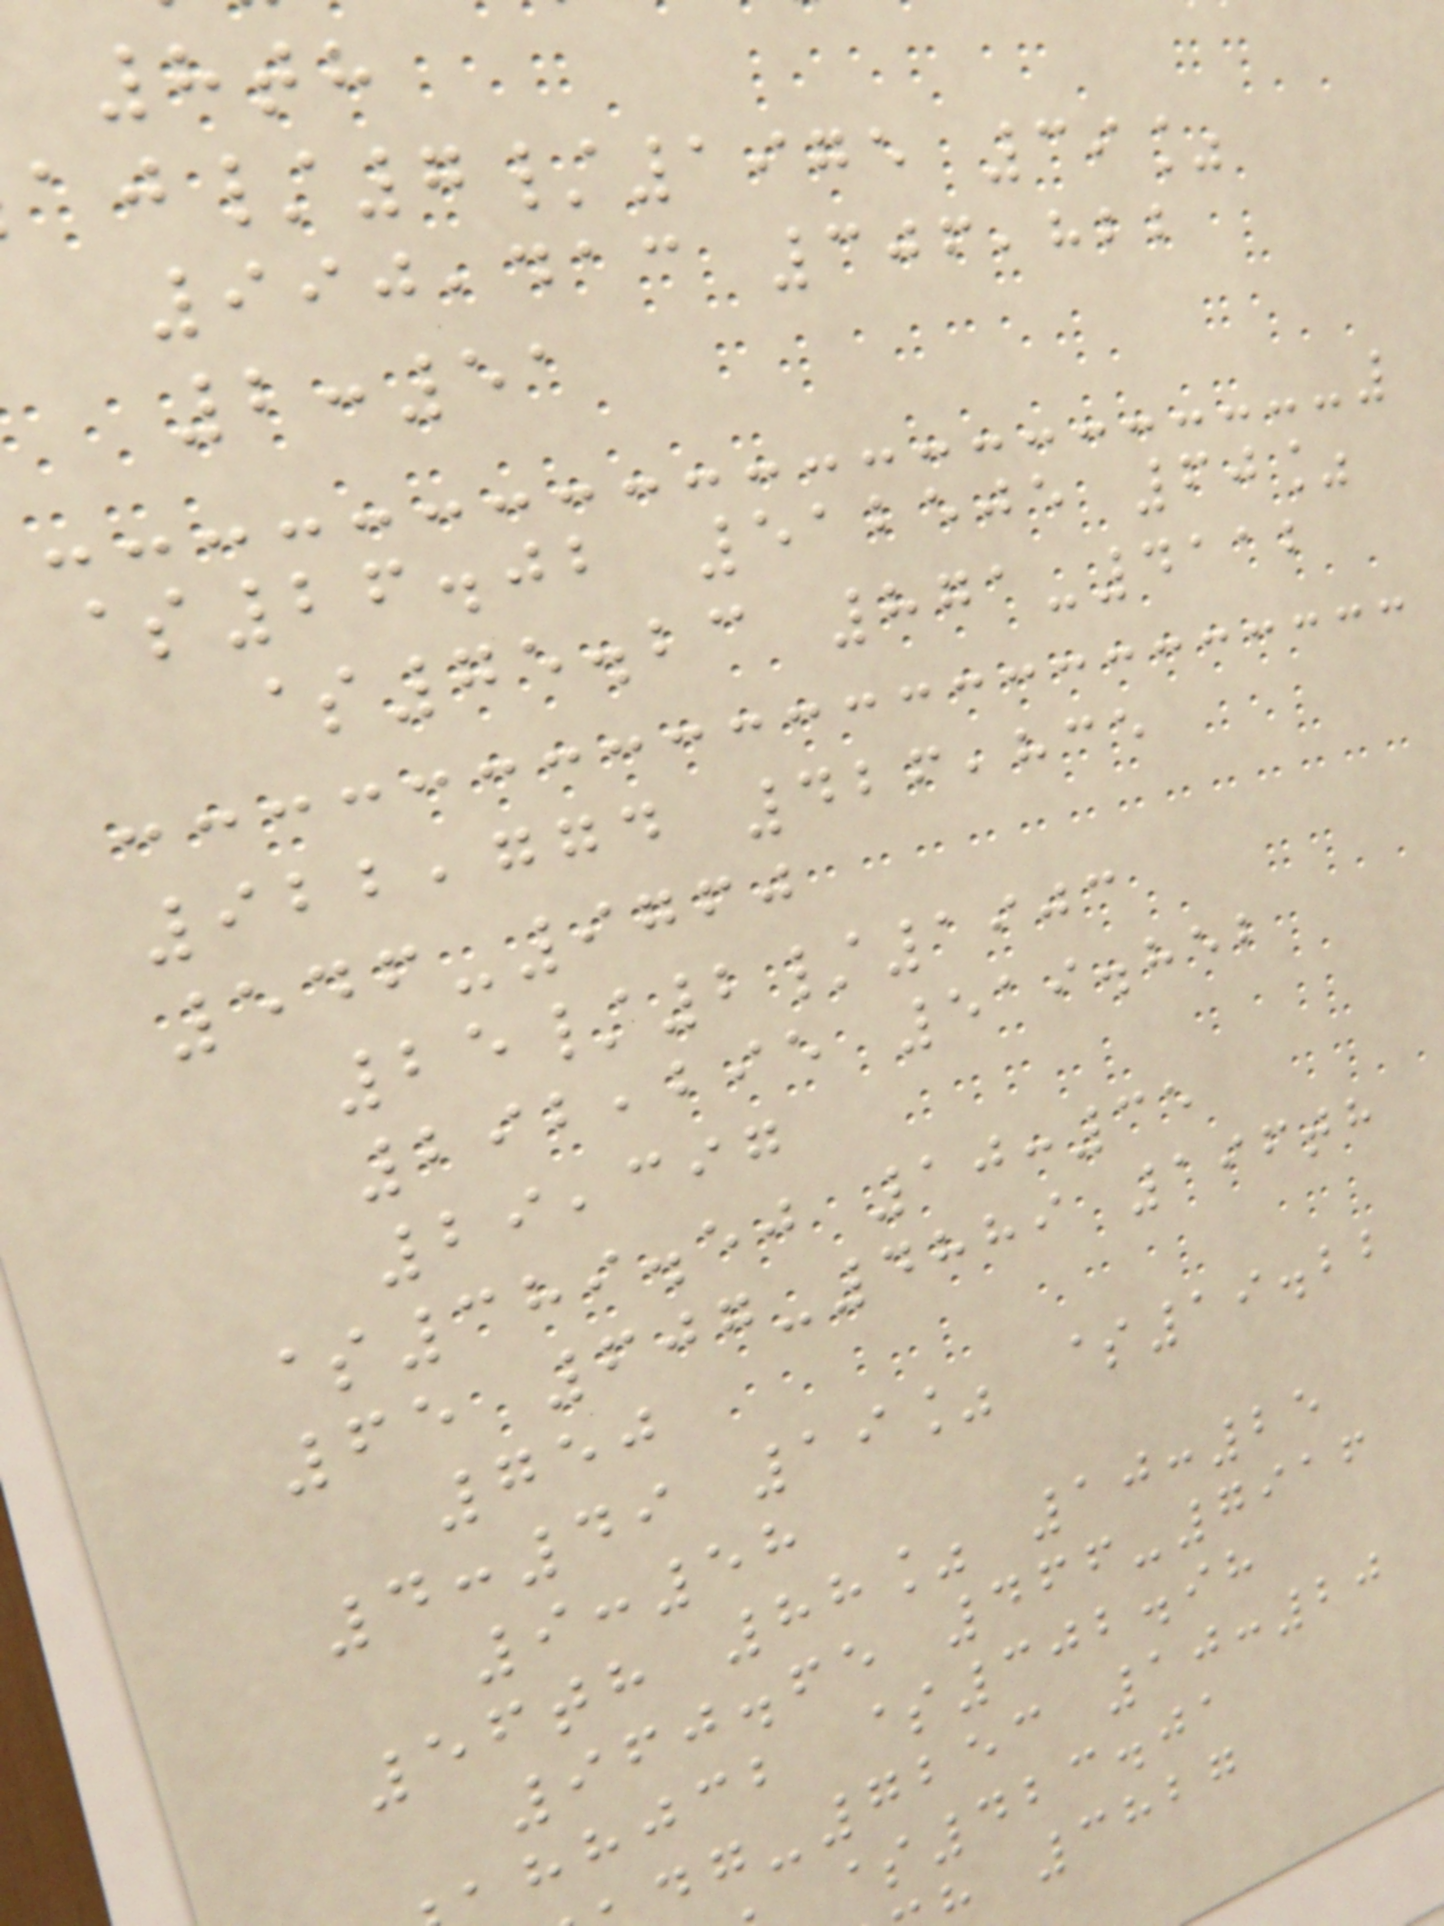8th
/7/1975 39%
990,413 306,822
2:51
$26.02 512505 60%
$75.23 871-4112
922,774 426,835
546-9760
25/2/1903
292,295 519.852
29,397
$389.50 10:35
65 607-4889 196th
750
4:49 19% $19.22
9:58
56th 88% 10:25
960.65 466-7916
hhjcb $302.98
-7253 10:20
$423.01
3827
